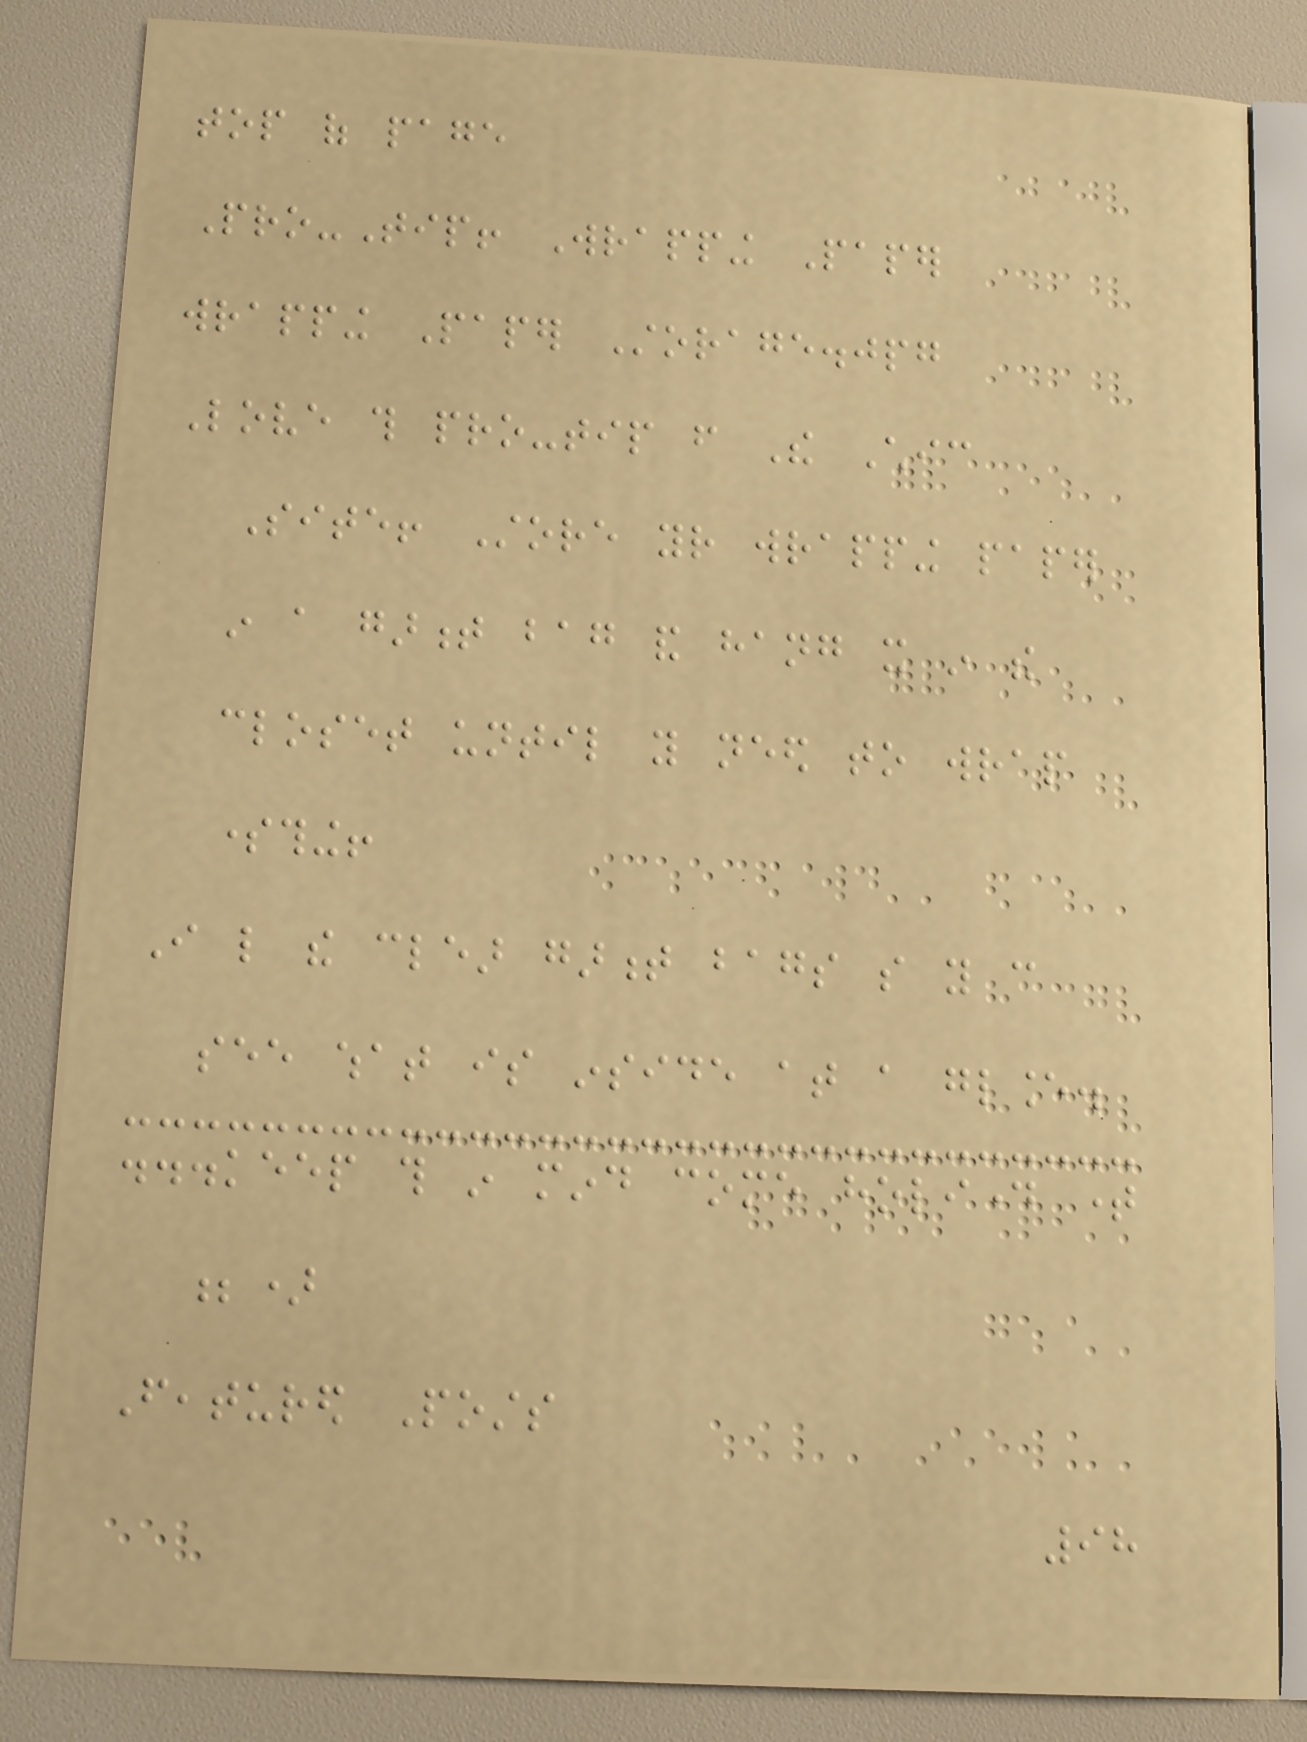top of page
Pro-Tip! Wrapping Paper
wrapping Paper Storage.jpg
Love this pro-tip from The Chic
Site! Store your wrapping paper
in a garment bag and hang it in the
closet until you need to wrap
something!
I like the clear garment bags so you can
see what is inside at a glance.
...keep this in mind come holiday time
;)
Featured Posts
98
